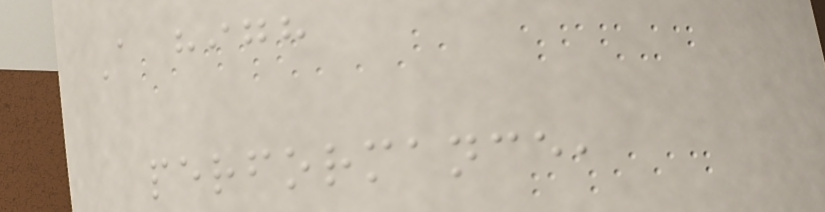A high
performance,
